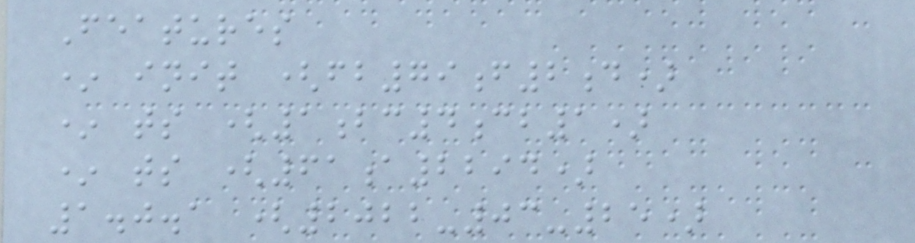Features
* init (fb79f2d)
* ts (1bc4cb1)
* ts (61a2294)
1.0.1 (2022-03-25)
